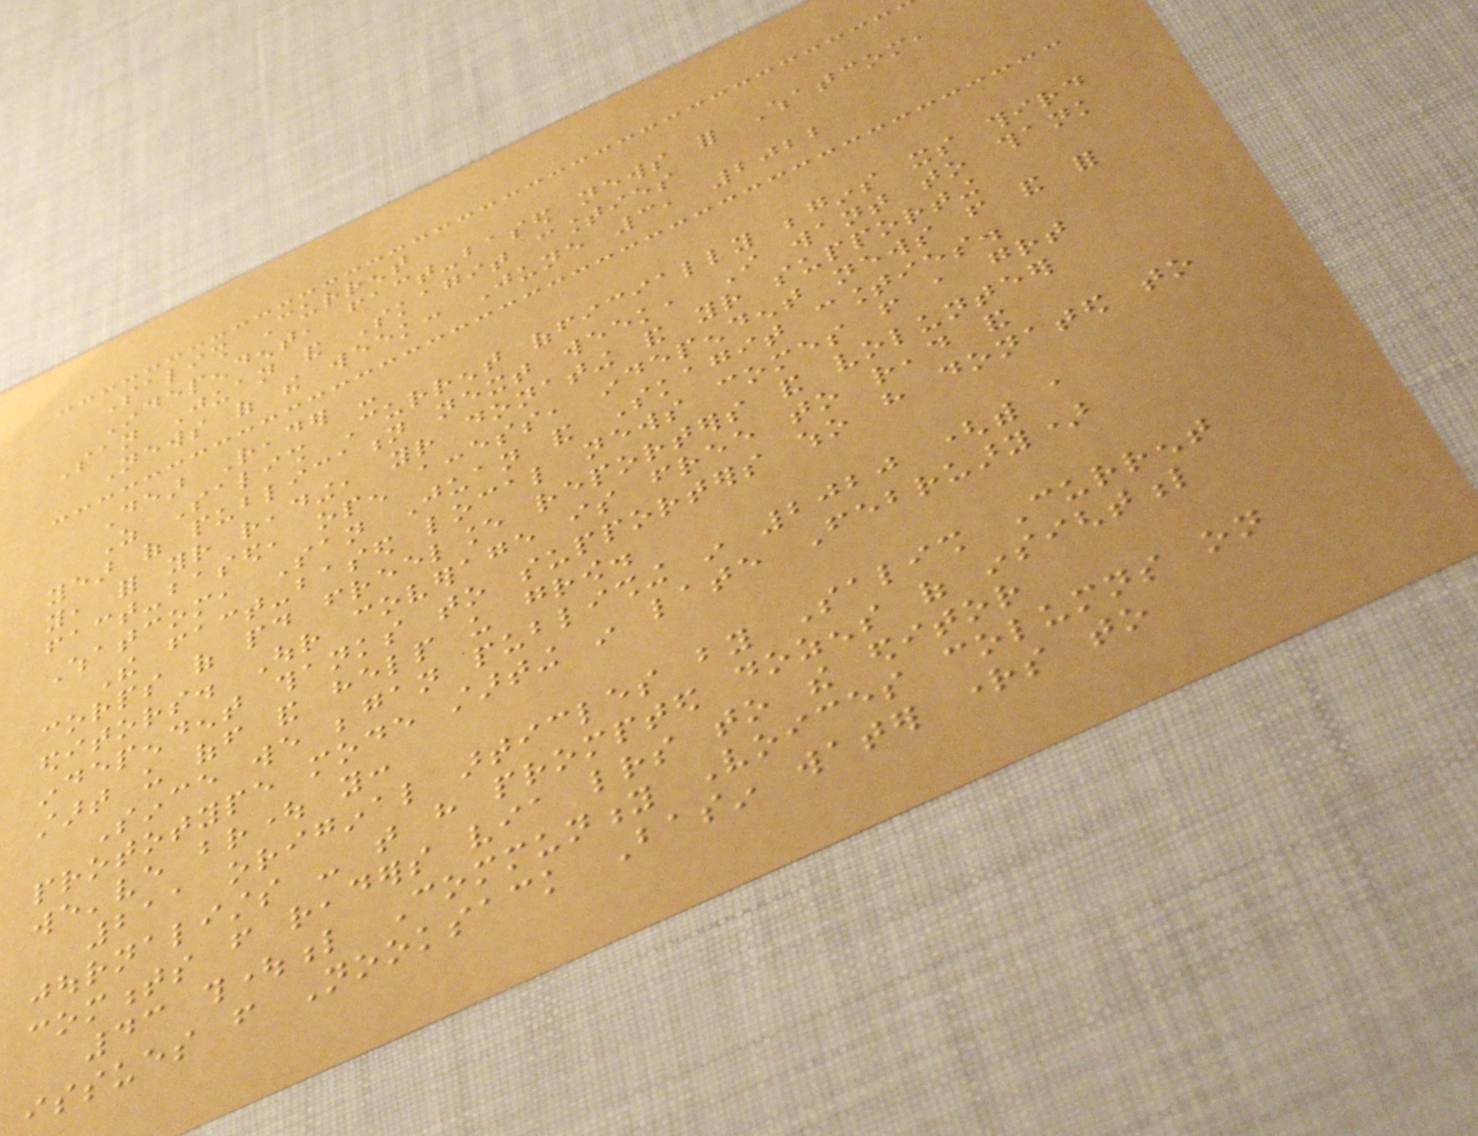Salish Current
Independent, fact-based news for Whatcom,
San Juan and Skagit counties
News of the week: June 3, 2022
Dear Reader -
As Salish Current officially begins its third
year of publication next week, I want to thank
you, for your reading, your donating and your supporting
fact-based, open access, independent news from and for
Whatcom, San Juan and Skagit counties.
The fact-based local news comes from a great
corps of paid freelance reporters and volunteer
editors. Our coverage is free to read and
independent thanks to supporters who have donated to
start us off and help us grow.
Since we began publishing in 2020 (with a
prototype mode starting in late February)
we've brought you:
211 original articles by Salish Current
journalists - that have prompted dozens of insightful
comments from readers via letters to the editor
43 thoughtful Community Voices columns on
issues from Nooksack Basin water rights to
